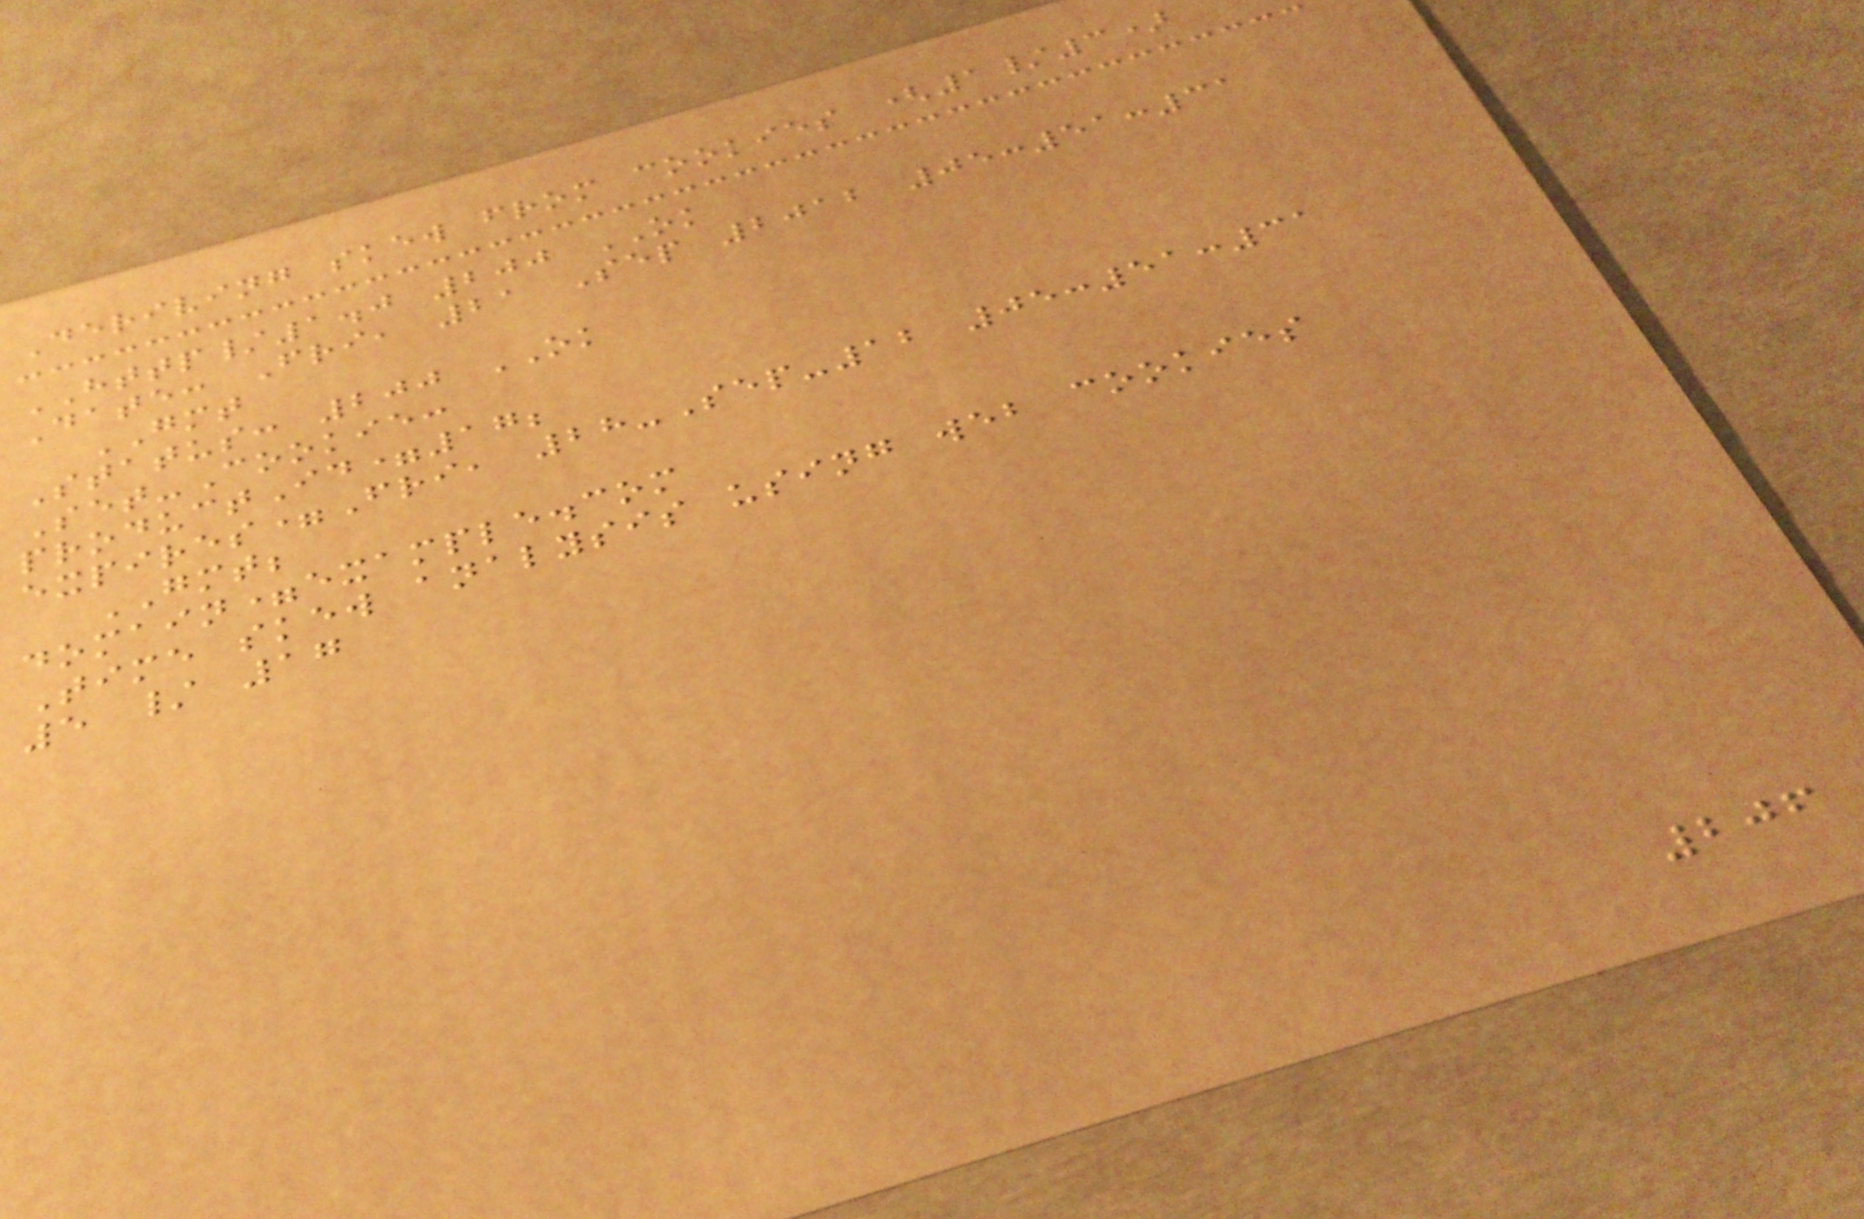Deriving skew from cookies (1/3)
HTTP/1.0 200 OK
Date: Fri, 21 Sep 2012 05:51:31
GMT
Status: 200 OK
Set-Cookie:
productId=17;
expires=Fri, 28-Sep-12 05:51:31
GMT;
domain=example.com
Time skew analysis using web cookies
5 / 17
206
